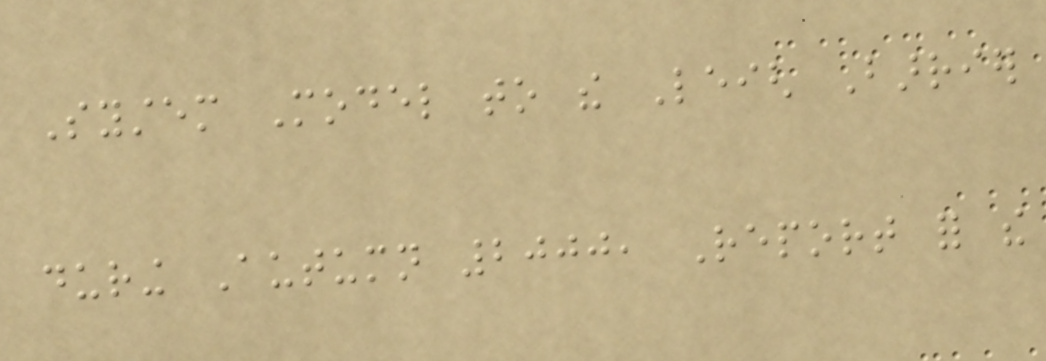System Model to the Leigh Barrier
during Autumn 2000, Report for the
